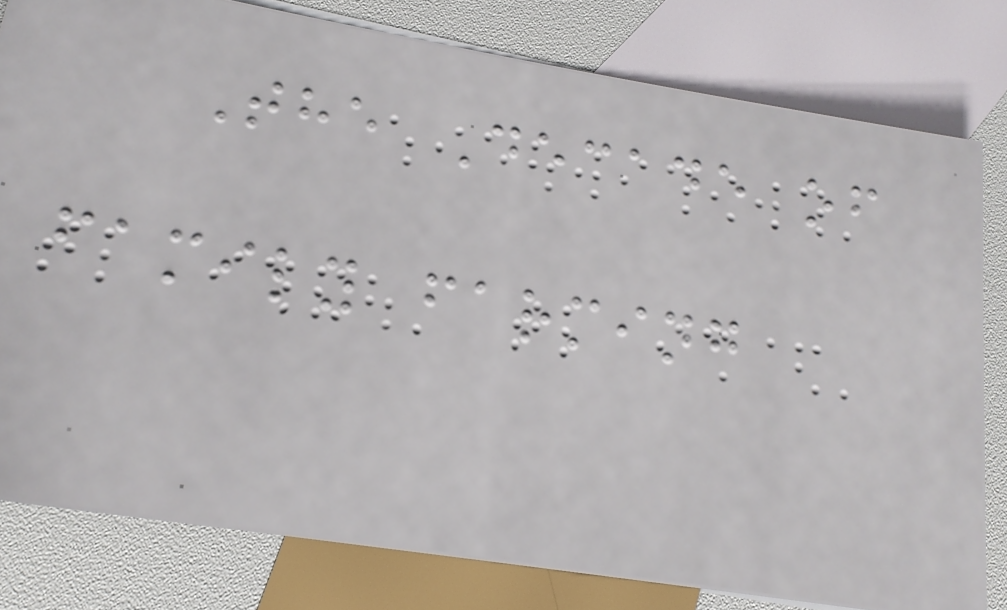The Decade of
family farming
